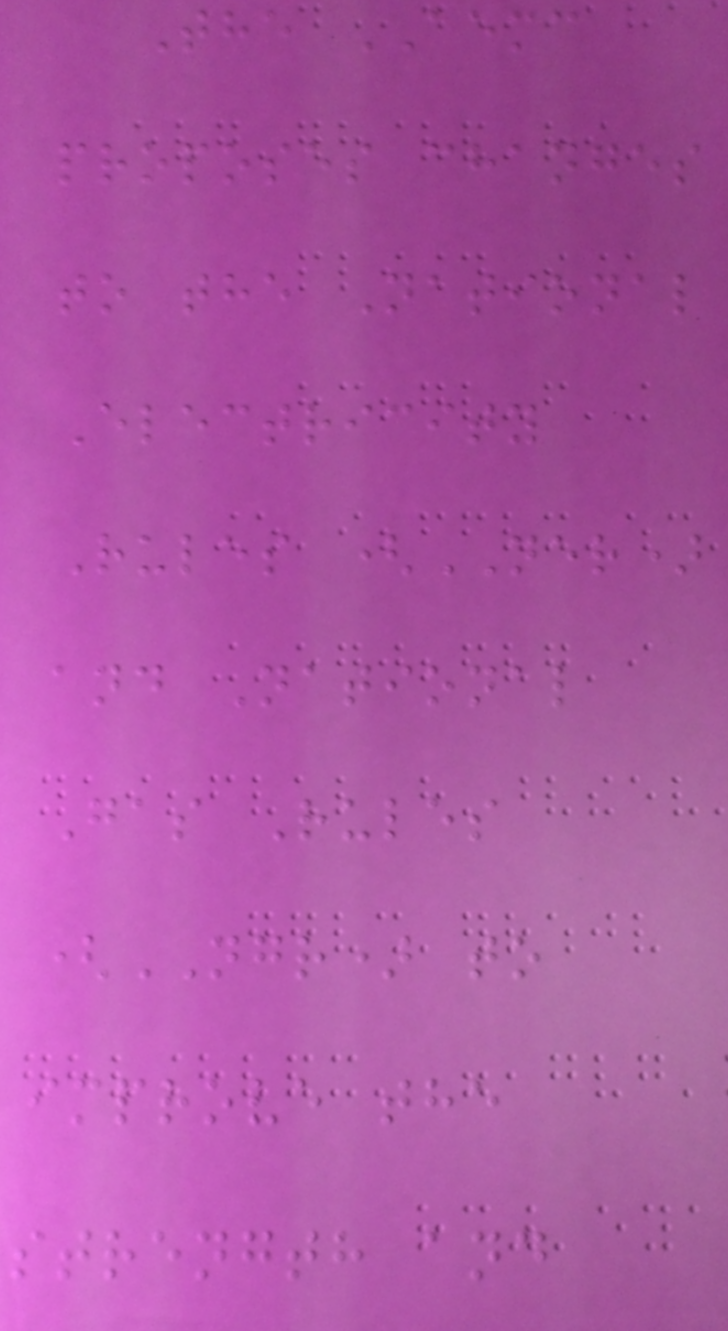The AEMC
proposes changes
to the National
Electricity
Rules (NER)
and National
Gas Rules
(NGR) to
improve the
strength and
